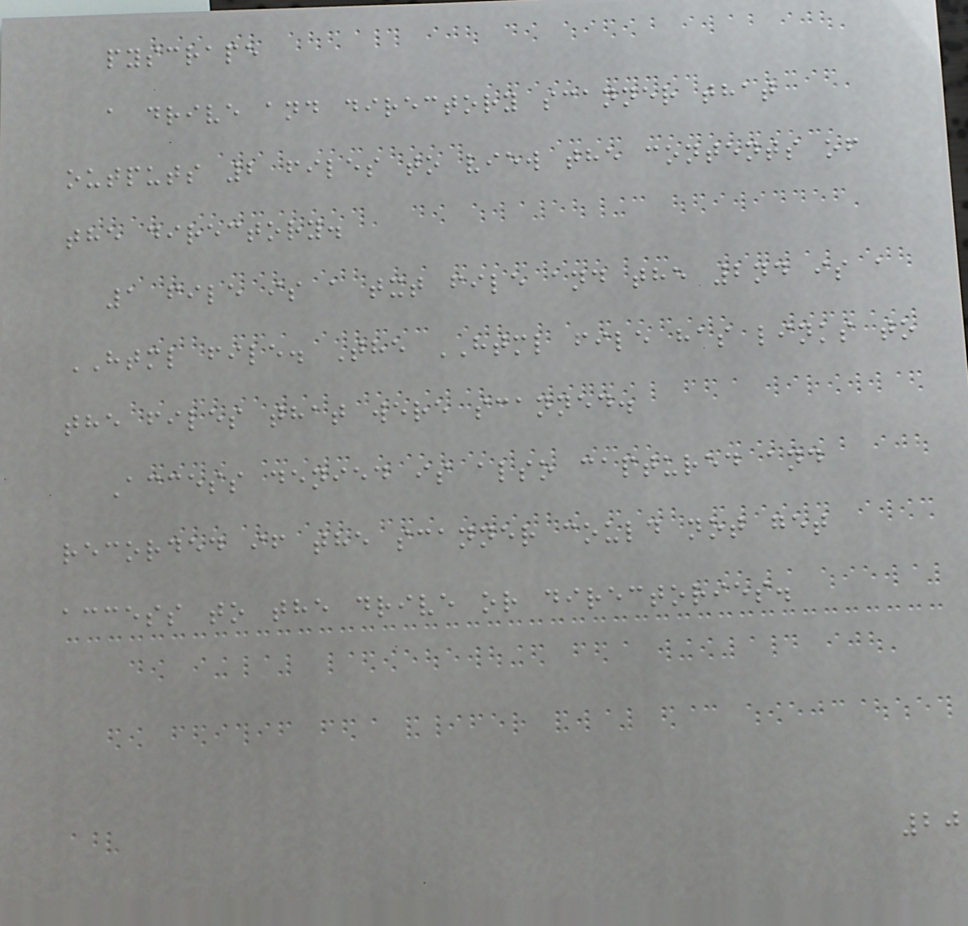pyscrape
a drive and directory scanner that
outputs 2 files to view the contents of
the directory.
1 file is a txt file and the 2nd is a
HTML file. The HTML file has links to
the files that were scanned.
Access denied is also captured and
recorded if the scanner could not get
access to the drive or directories.
20
